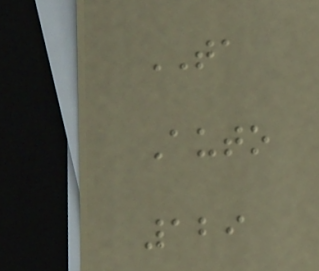TA
Auto
129
